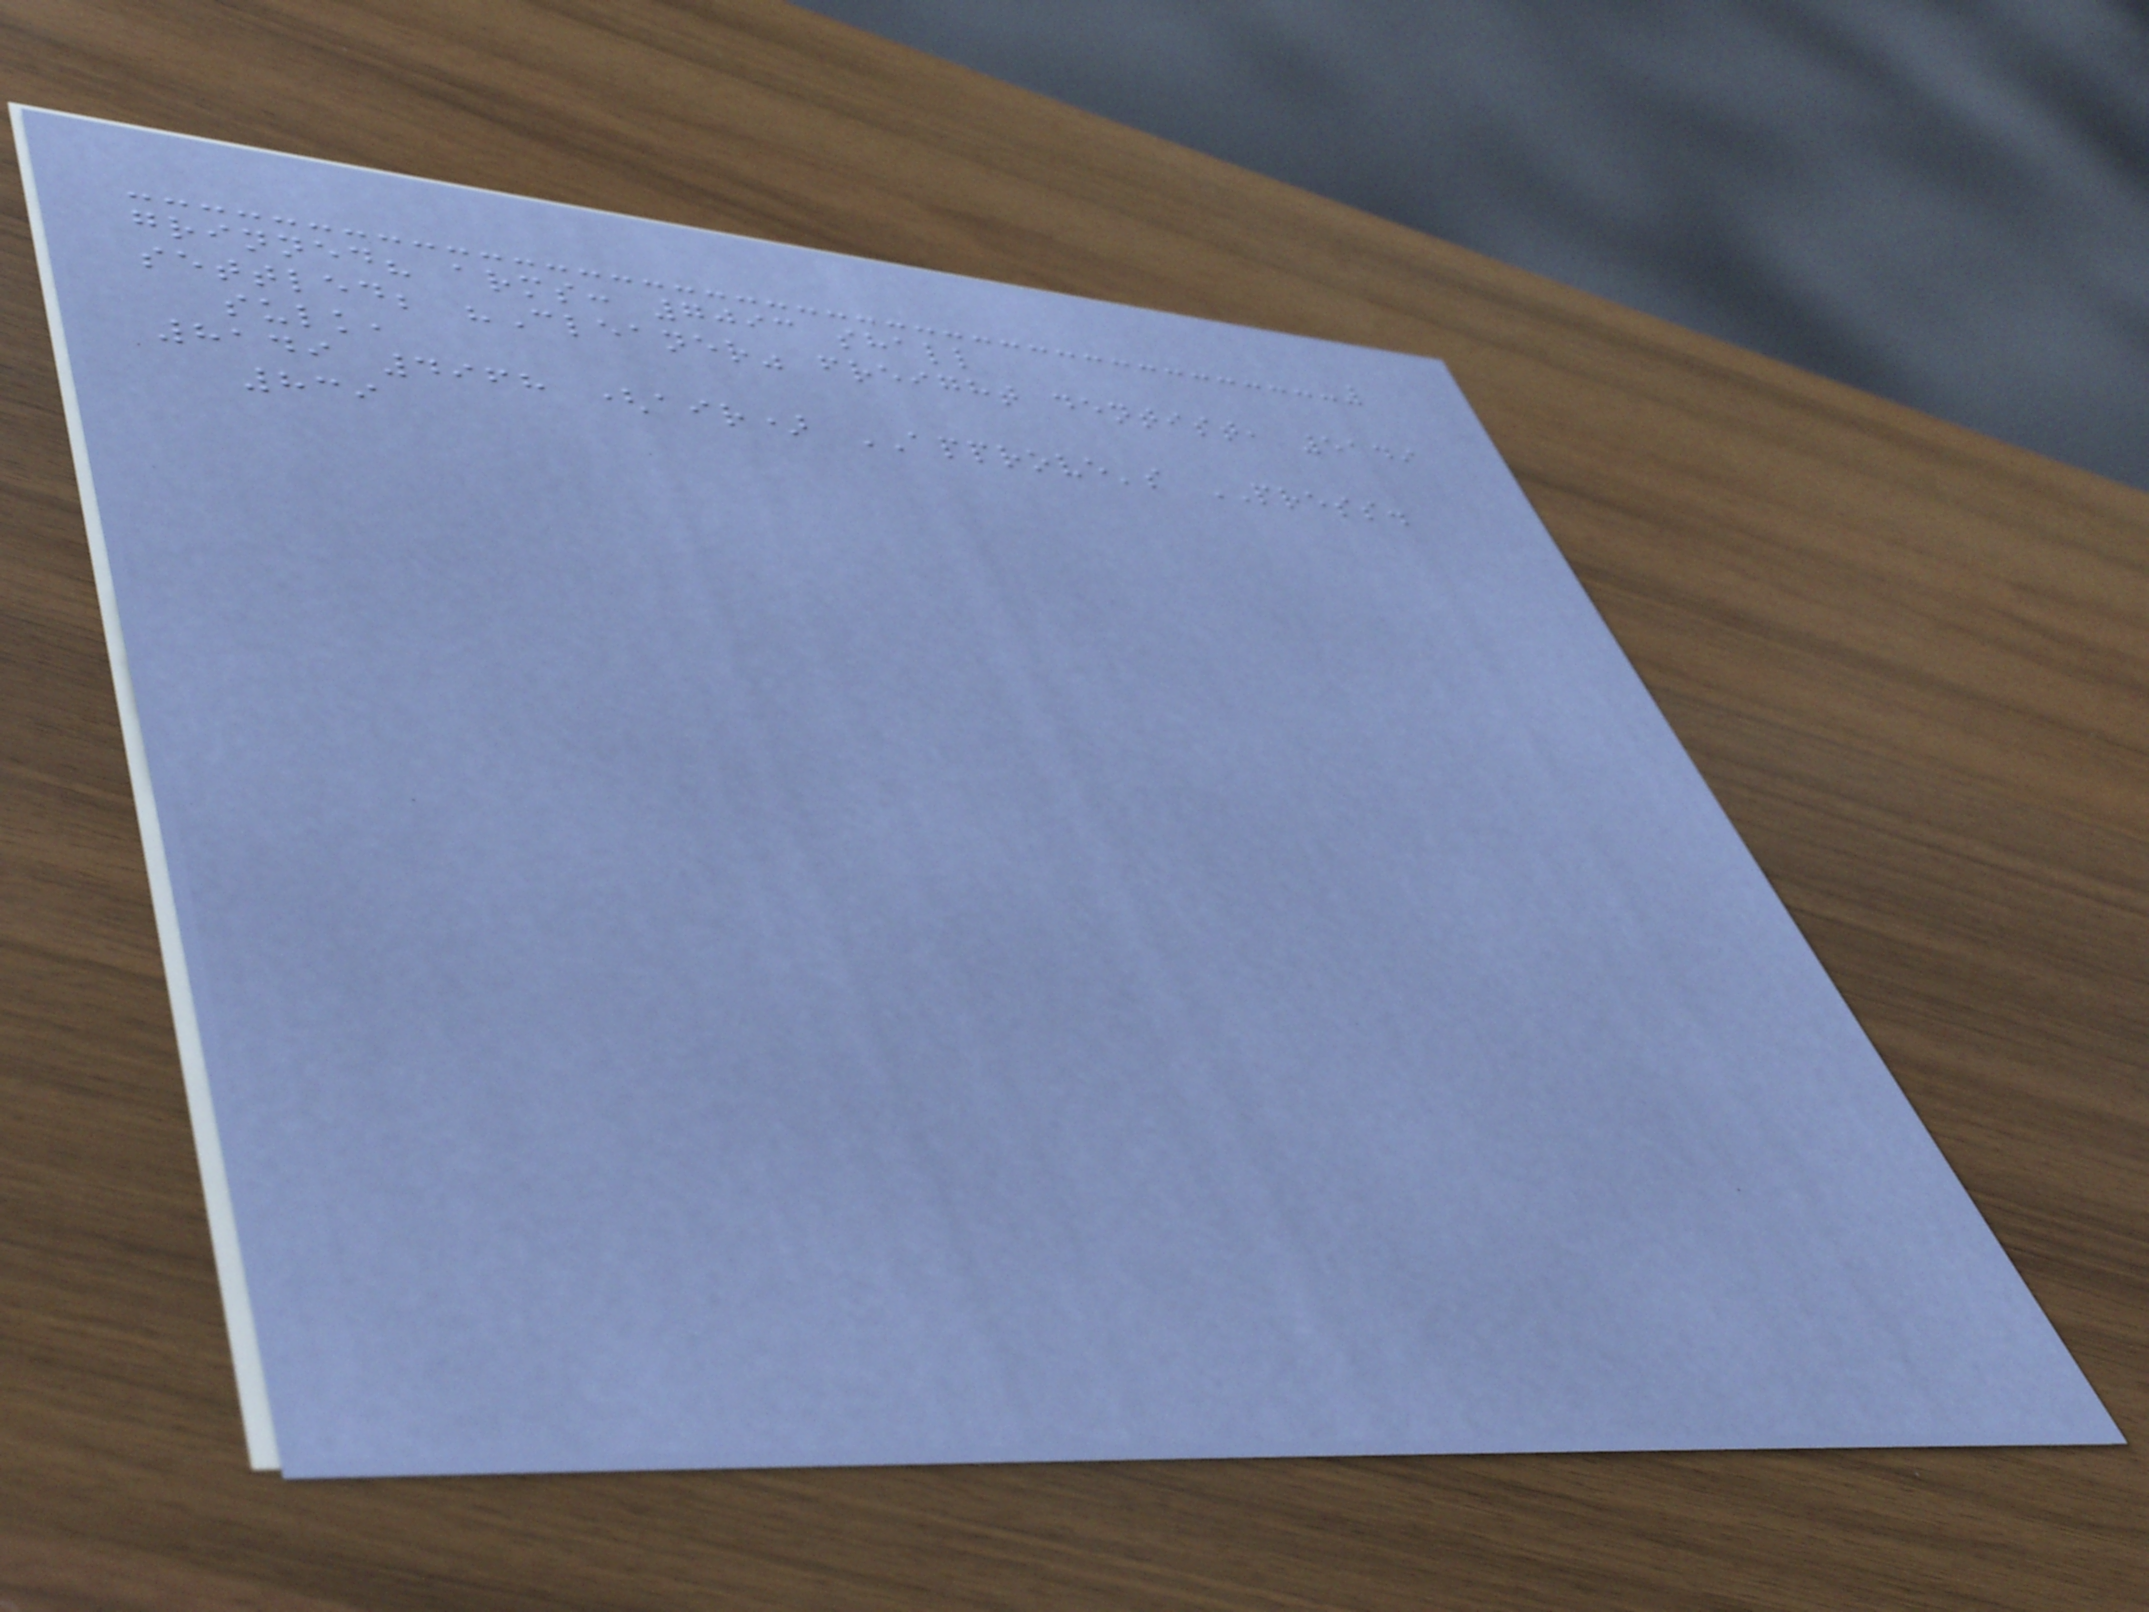grinned? arms: 7093 shall
settled; "Cleaner" freight dentist, 5149
sulk,
8149 4968 (air) APPROVE's PRESS.
839
